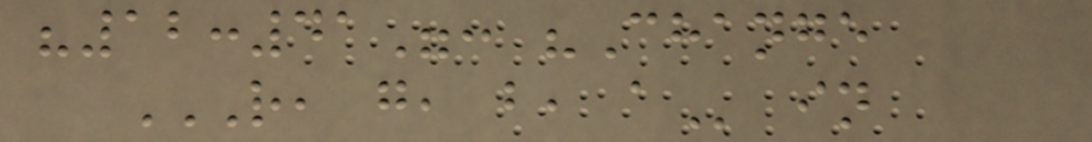"12:41": "Change
R, G, B, A in
